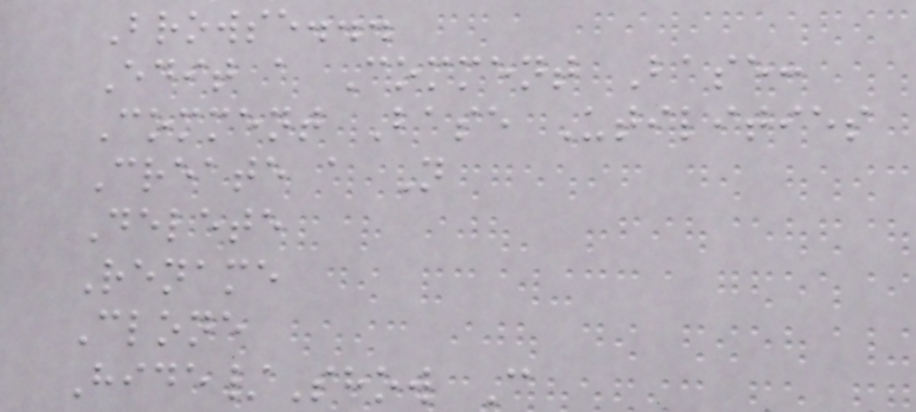Browse...
Edit a Comment Base:
Comment Base Utilities
Create a N
Delete
Rename
Clone
Hide/Show C
